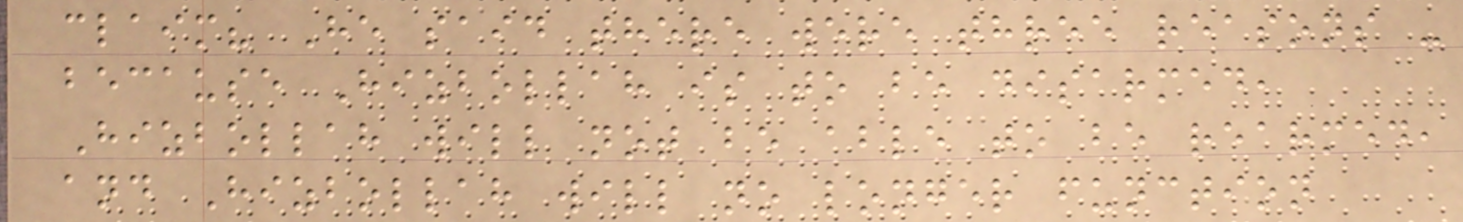claim? He said there were three reasons -
because Hizbollah is to be disarmed,
Hizbollah will not be able to be rearmed,
and Hizbollah will no longer function
